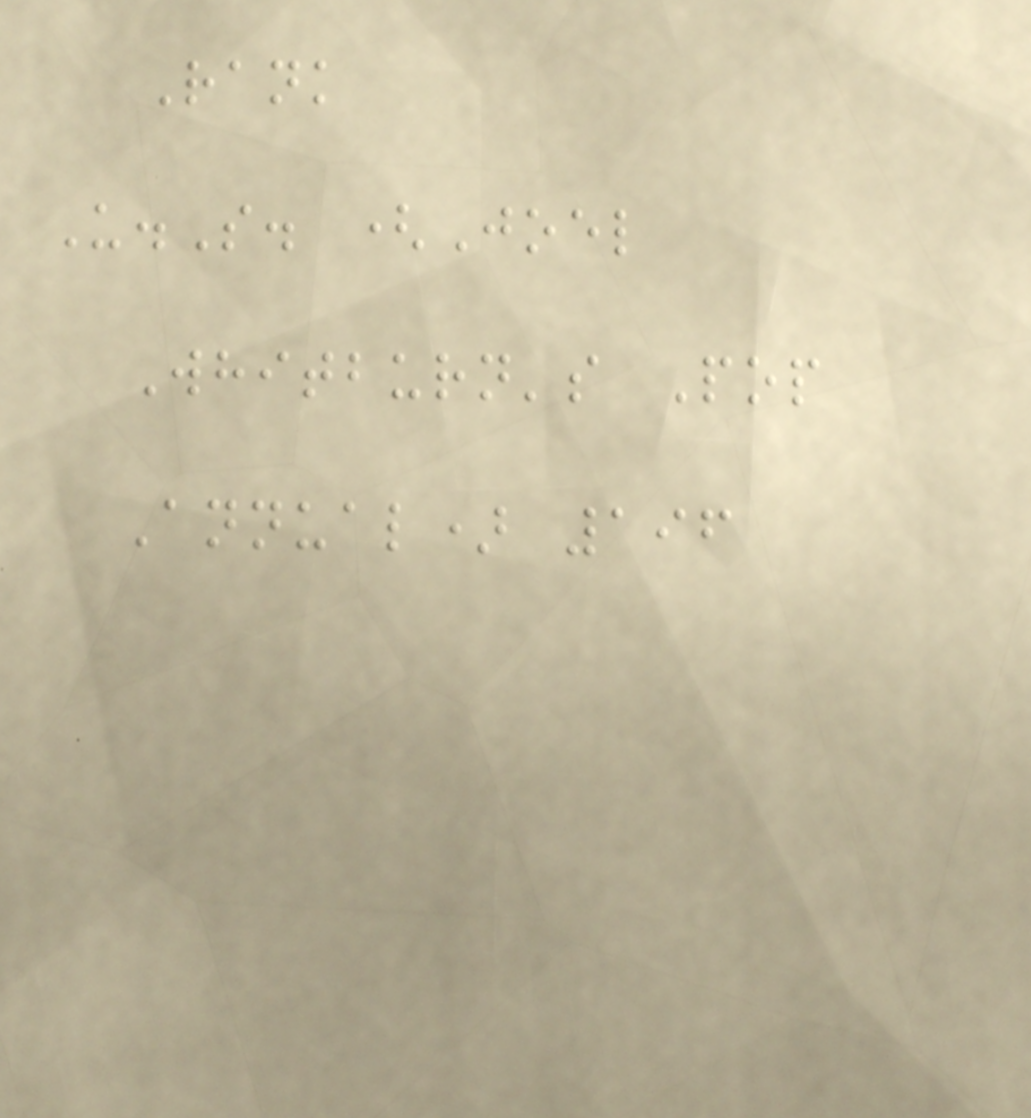Rank
U.S. (Joel
Whitburn's Pop
Annual) 196
